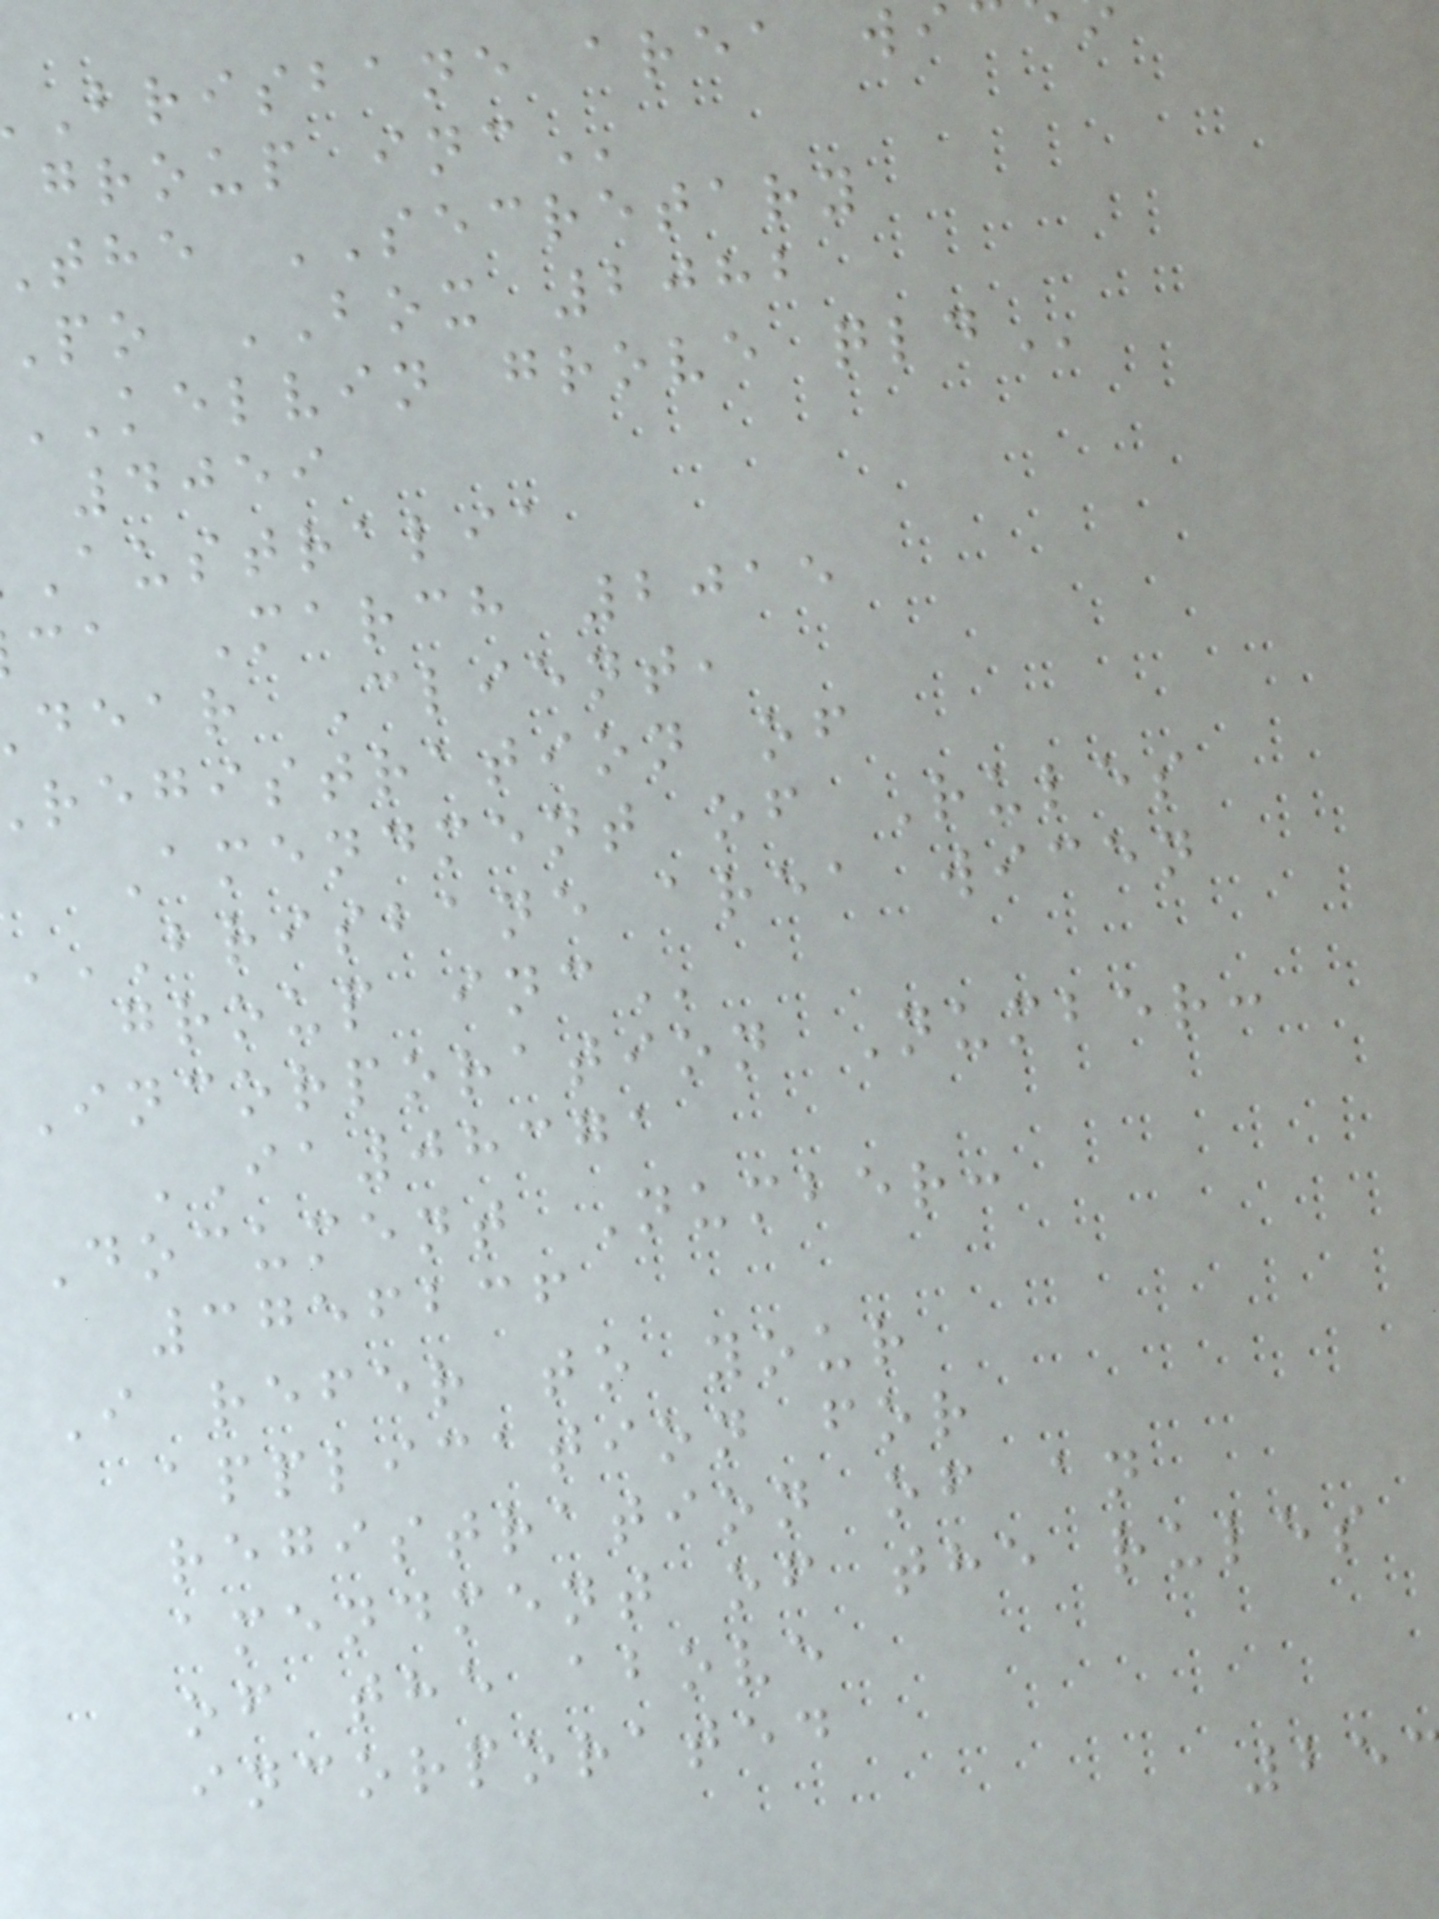brisbane area
group
the SECRETARY
po BOX 2082
KELVIN grove
4059
australia
ca March 2015
dear Client,
registration of
Amendment of Rules
BRISBANE AREA WICEN
group
Incorporation Number:
IA08371
Document Number:
3756236
I refer to your
application for
registration of an
amendment of the rules
of the above
incorporated
